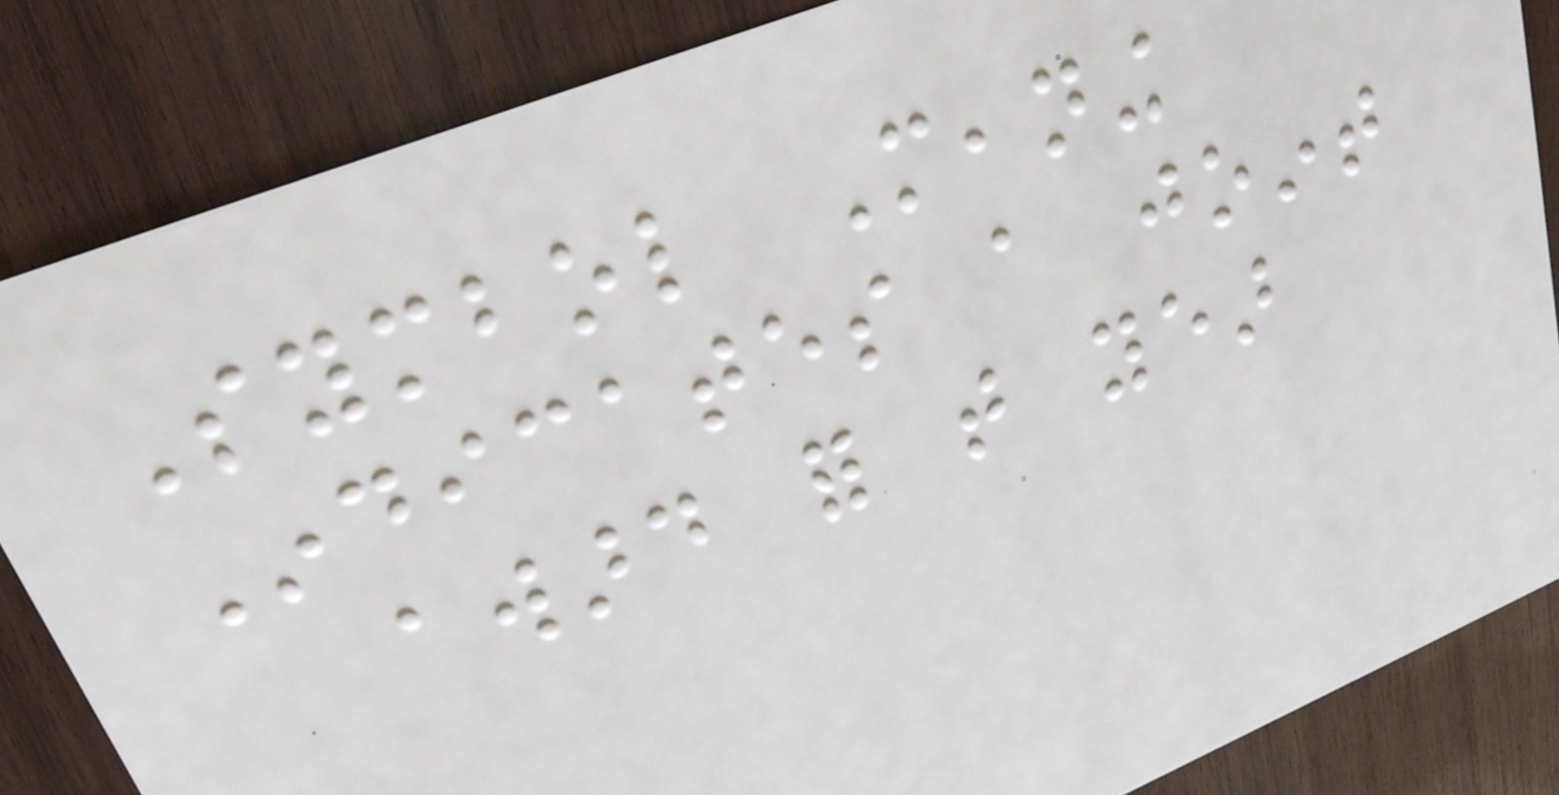Symbol Meaning
Indicates a joint
award for that year
